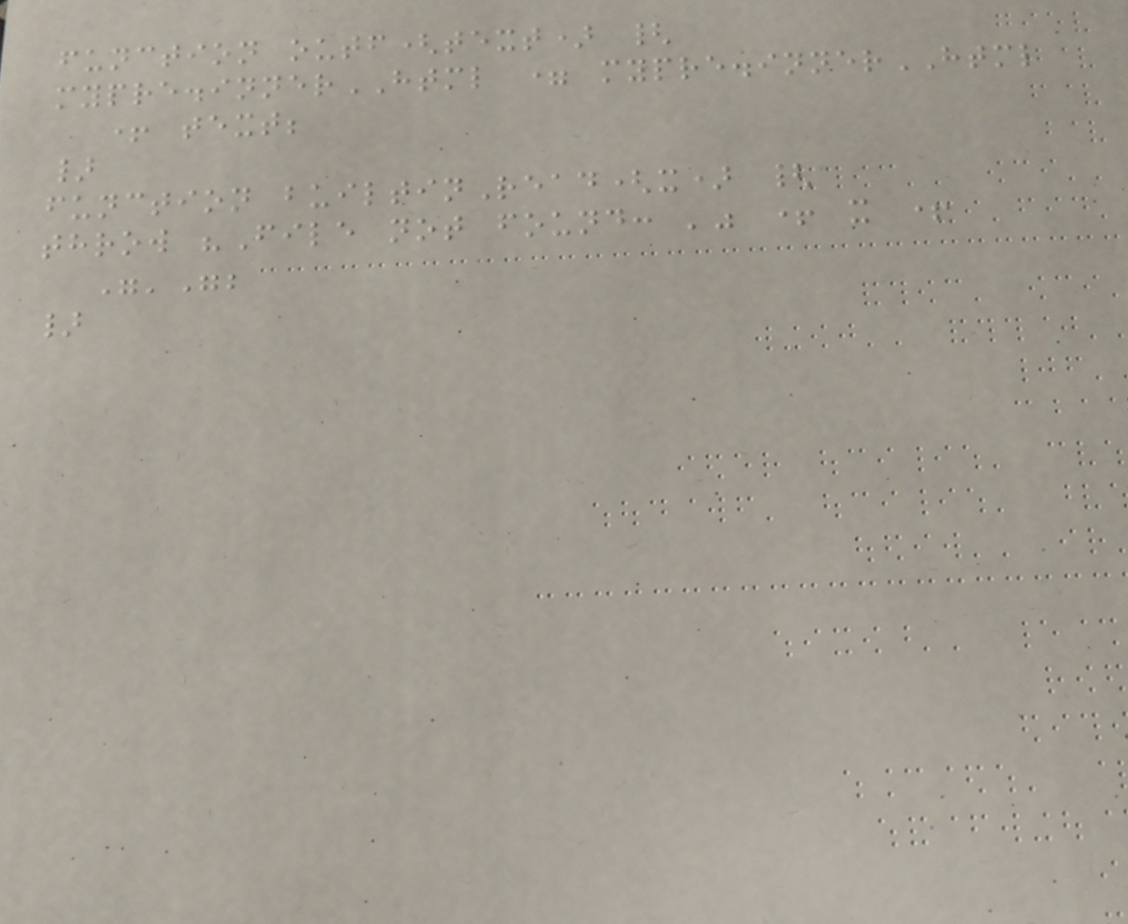function outf(text) {
mypre.innerHTML = mypre.innerHTML
+ text;
}
function builtinRead(x) {
throw "File not found: '" + x +
"'";
}
